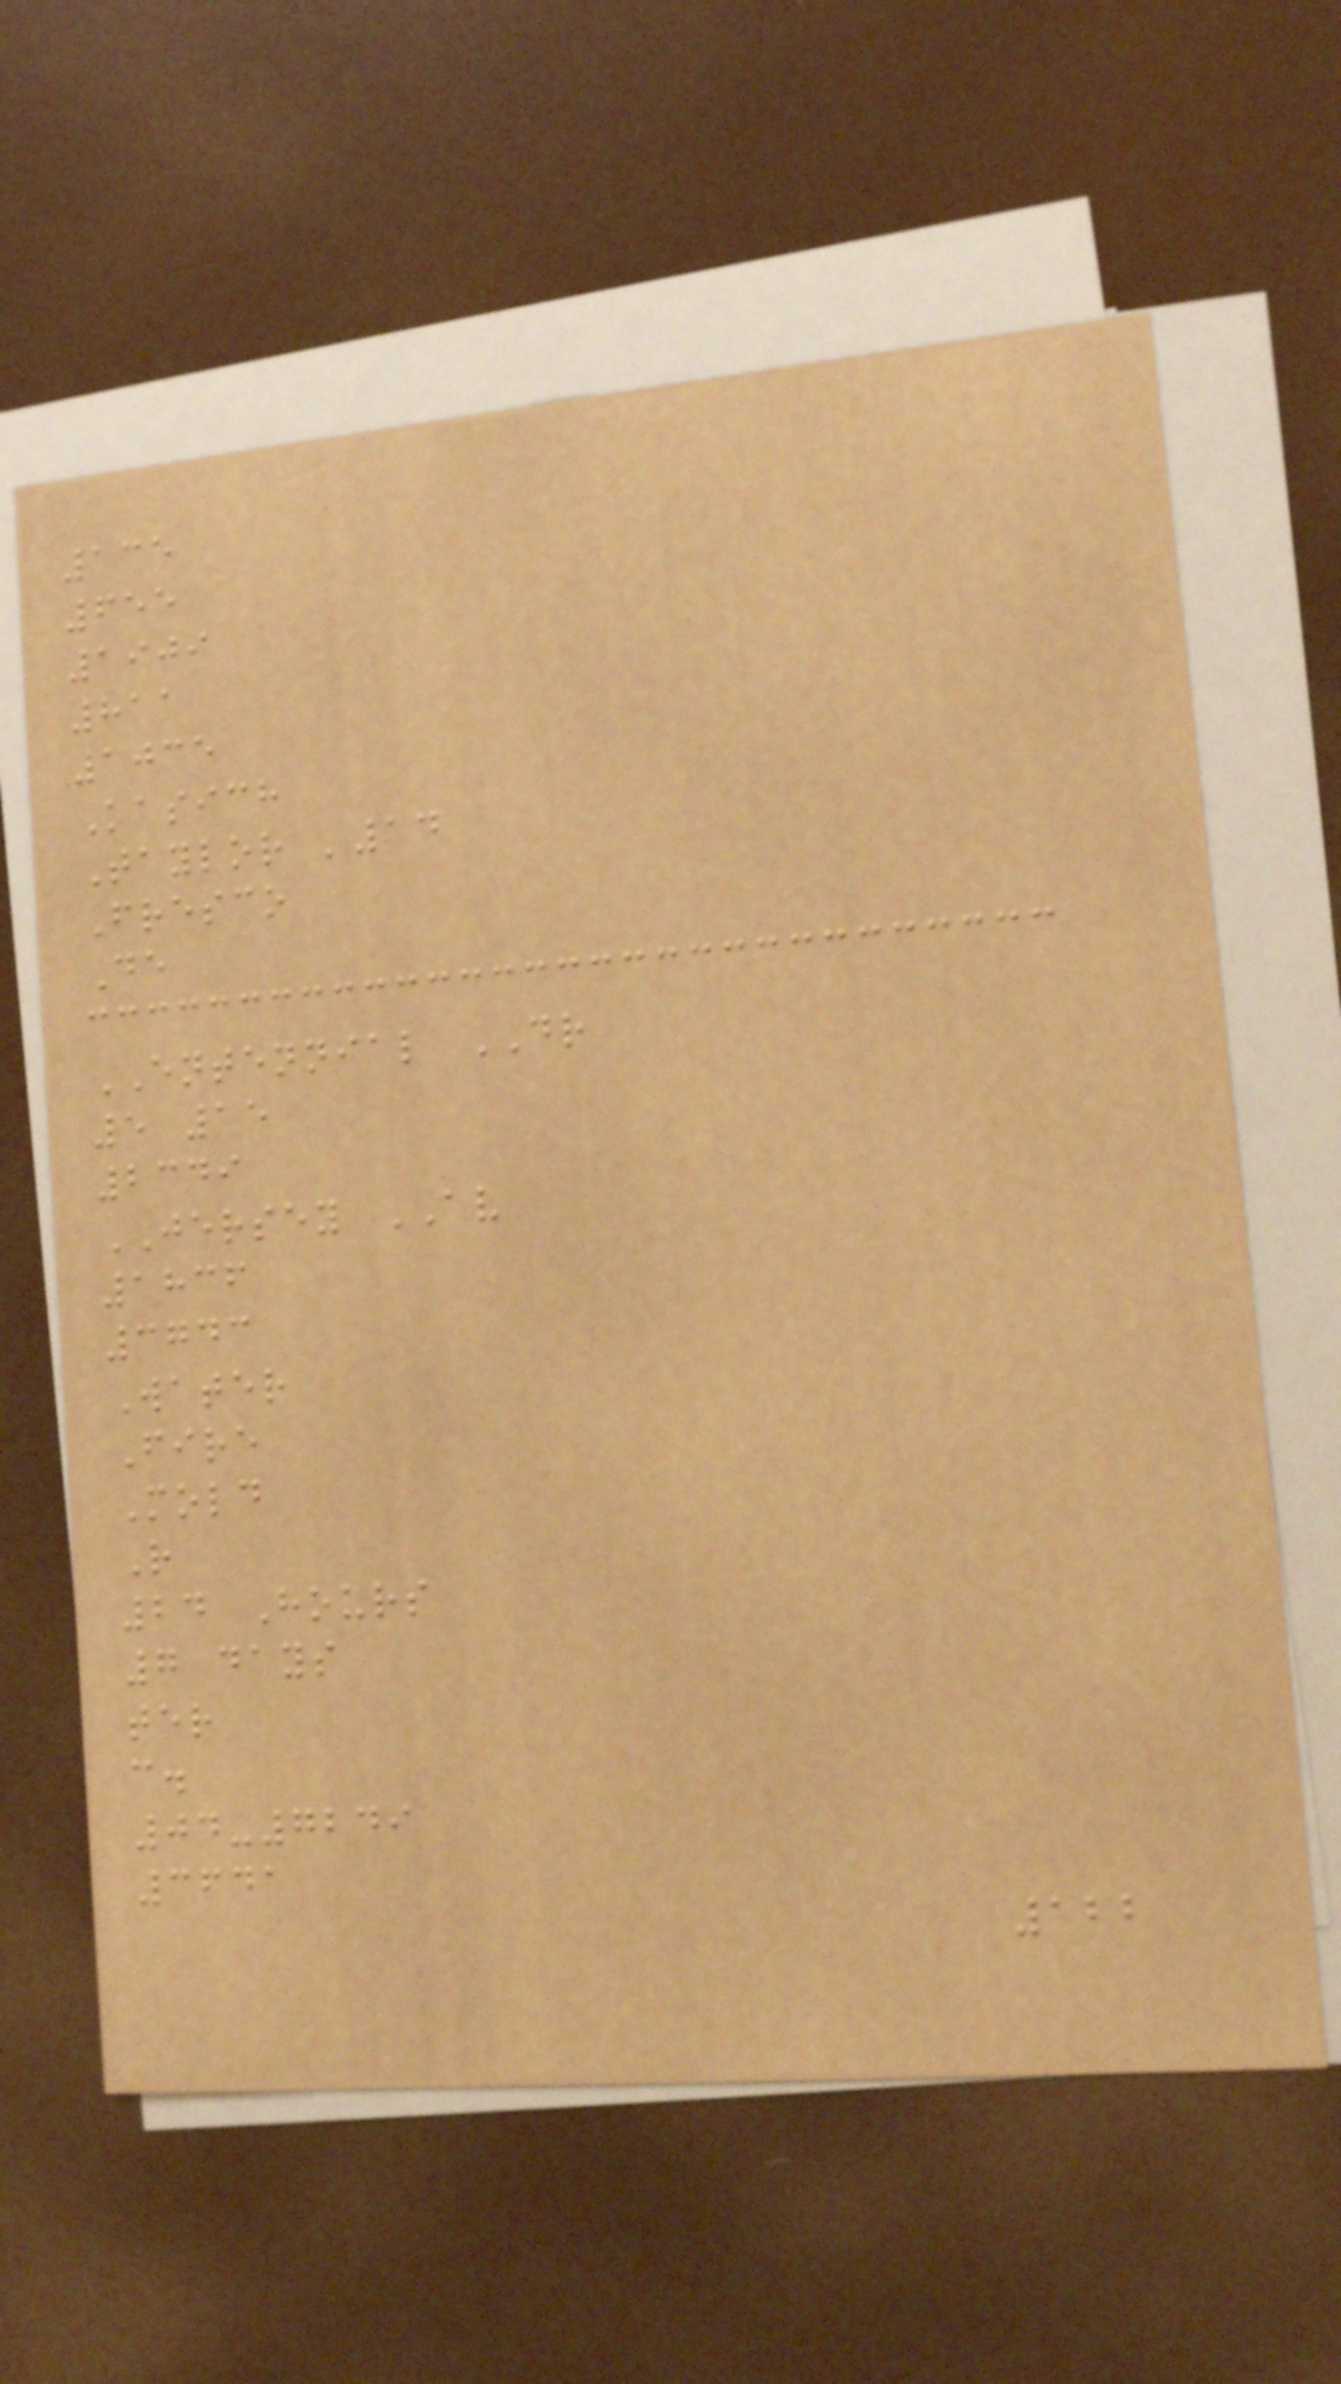135
655
1909
811
1035
Kasich
Taylor '14
Fresco
De
ENTENNIAL DR
5 15
2349
JERSEY AV
1836
3743
Water
Fire
Mold
R
24 Hours
7 days
ter
c.
04-7249
3641
122
